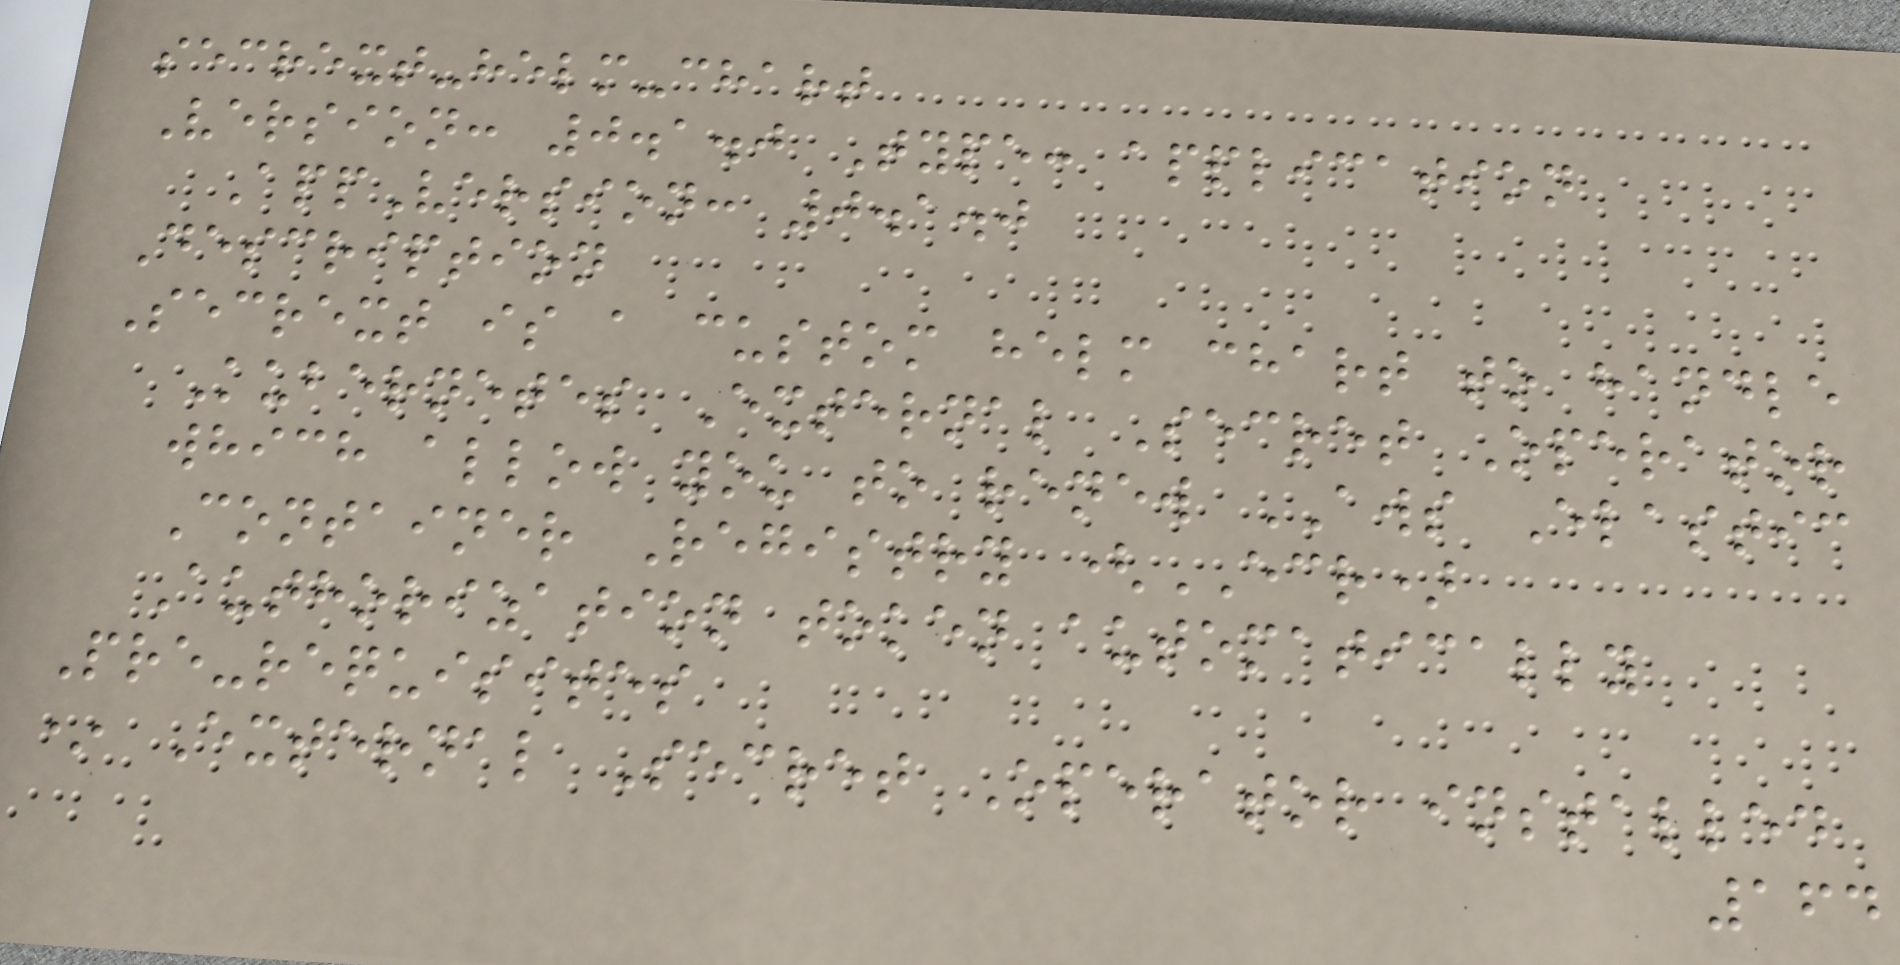secrext-helm-chart
Version: 0.1.0 Type: application
AppVersion: 0.1.0
Description
Secrext is a custom helm chart to handle
Kubernetes External Secret Operator
which allow you to renew AWS Elastic
Container Registry (ECR)
Authorization token automatically
Pre-requisites
* External Secret Operator installed
164
